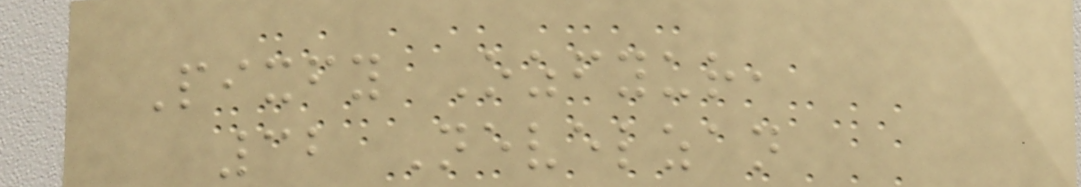Pixfy Ozfyur,
32 Nevelzan
